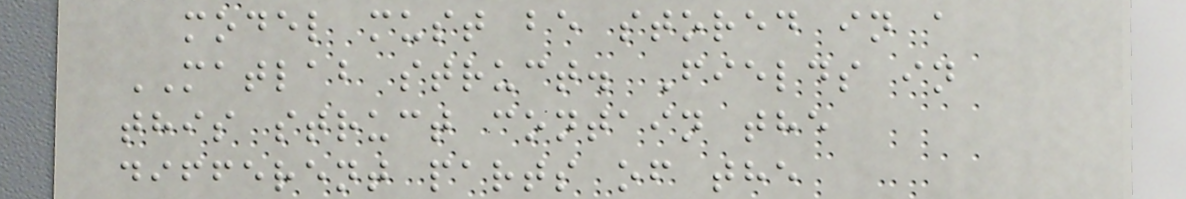model must be stored in a
MATLAB struct. Fields in
this struct contain the
different parts of the
